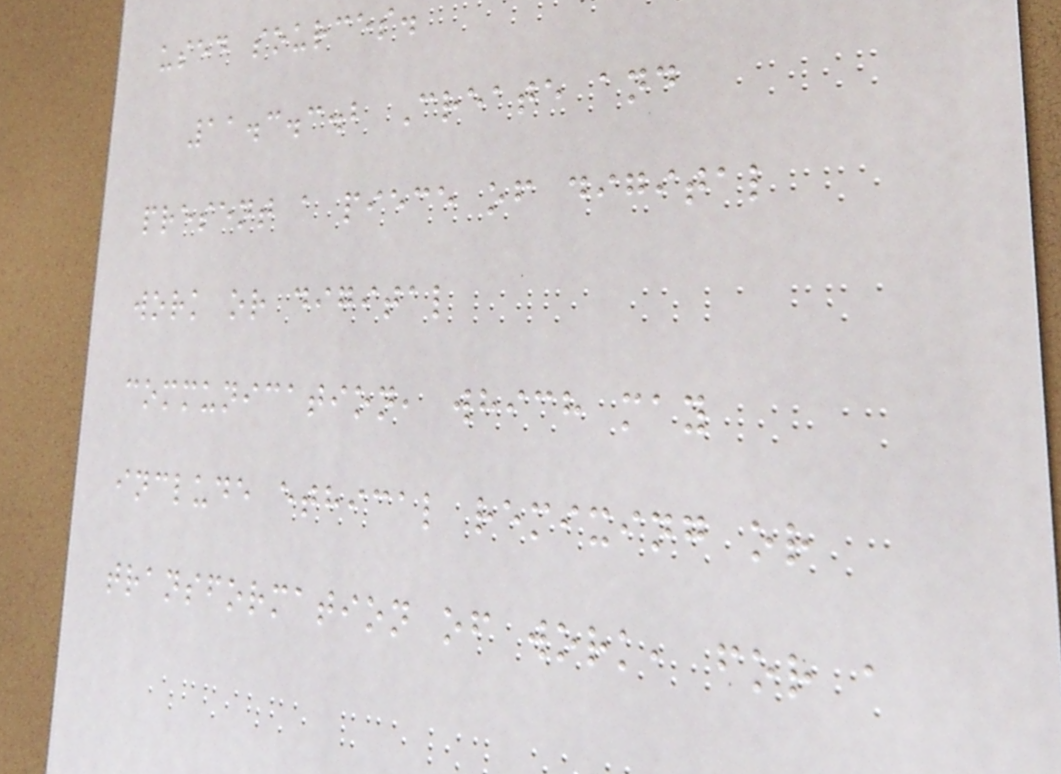used sources.
11.3.3.2 Create and
present a piece of digital
work or digital
communication, which may
include ethical remixing or
transformation of work, for a
